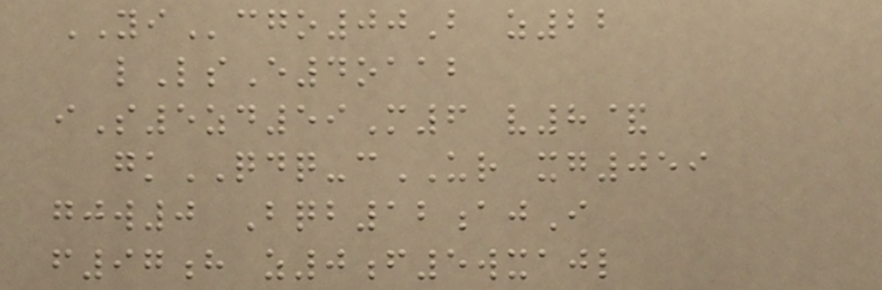YIcgo00B z22
lLsE4oaab
iS5zd59M6 v8&
gkQDQ-cUR xg059
gjw0 Bqb12ajI
f97h z0f5wxajl
